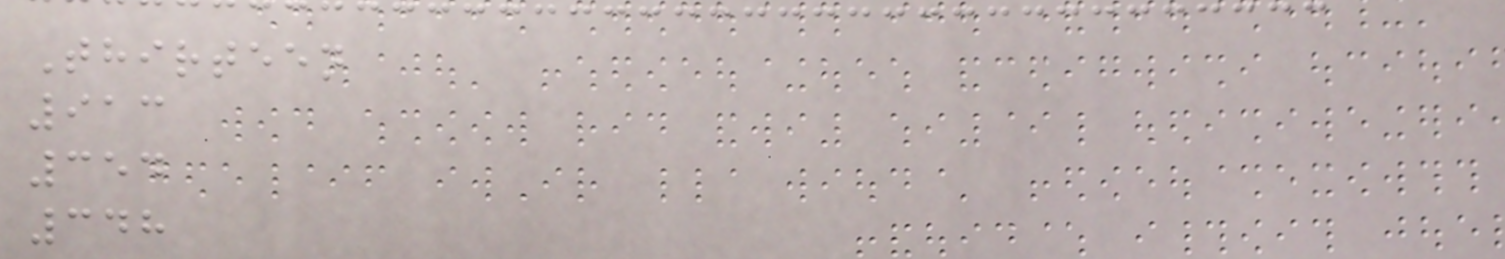Thirteen
913
354
348
